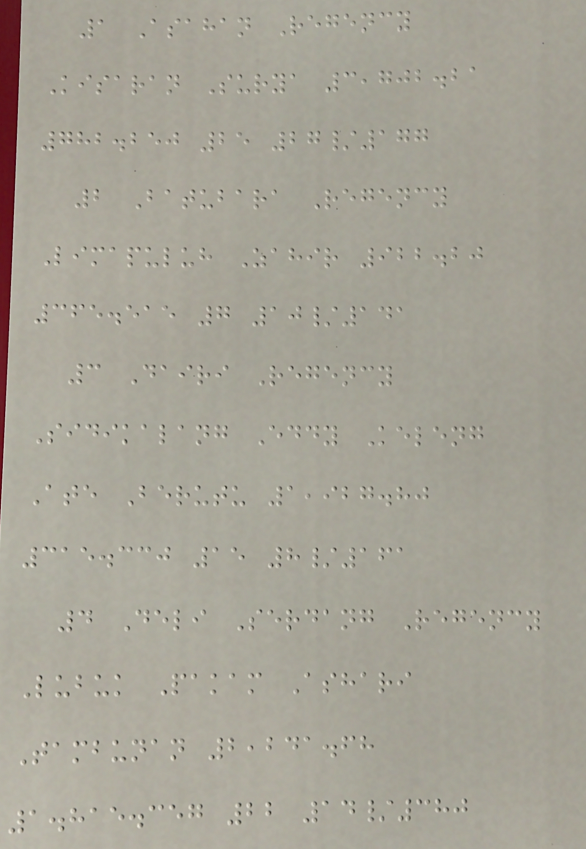1 Asahan Regency
Kisaran Surya 3,702.21
782.250 25 27/177
2 Batubara Regency
Limapuluh Zahir 922.20
365.515 7 10/141
3 Dairi Regency
Sidikalang Eddy Keleng
Ate Berutu 1,927.80
315.330 15 8/161
4 Deli Serdang Regency
Lubuk Pakam Ashari
Tambunan 2,241.68
1.815.357 22 14/380
